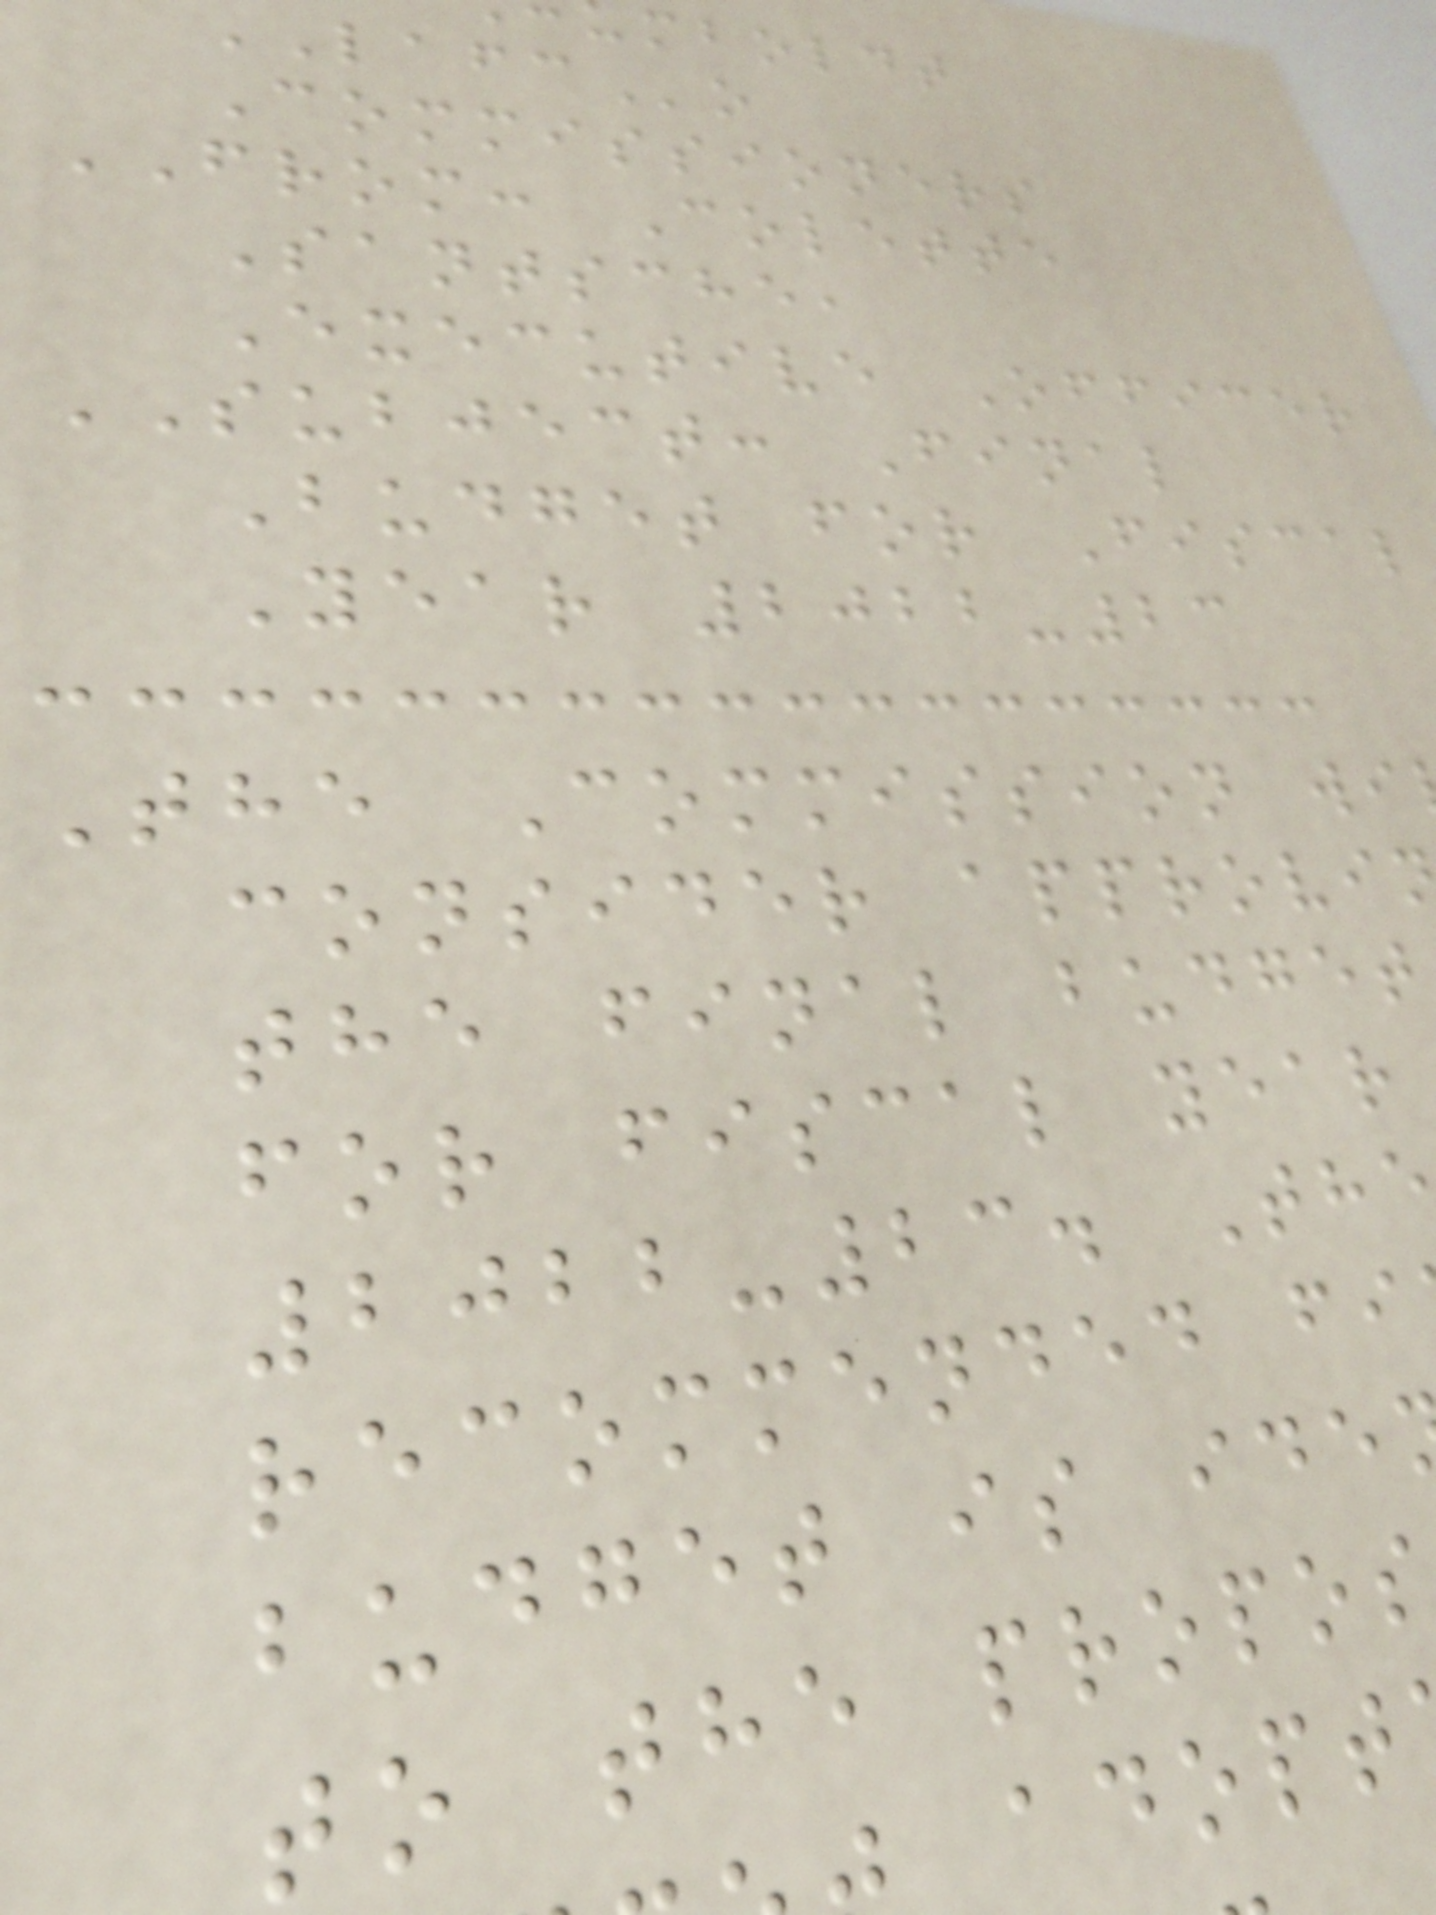mboldt
Commissioners
FROM: Colette
Santsche,
Executive Officer
SUBJECT: Final
Budget for Fiscal
Year 2022-23
The Commission wi
consider approvi
the final budget
for fiscal year
2022-23. The
recommended fi
budget is ide
to the propos
adopt
